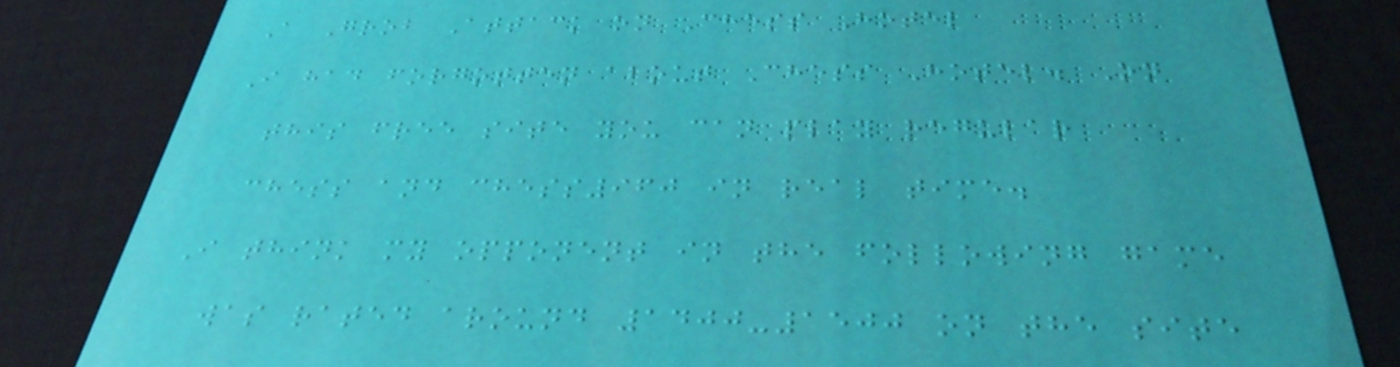A Grob Attack on Chess Hotel
I had forgotten about Chess Hotel. On
this free site you can play regular
chess and chess960 in real time.
I think my opponent in the following game
was rated around 1400-1500 on the site
